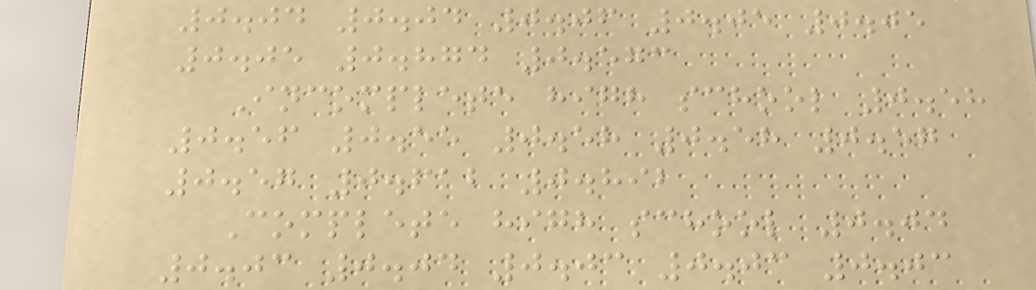0.04 0.04 0.06 0.05 0.05
0.05 0.874 0.573
Incomplete high school 0.58
0.56 0.55 0.58 0.58 0.57
0.57 0.612 0.892
Complete high school 0.04
0.03 0.04 0.03 0.03 0.03
